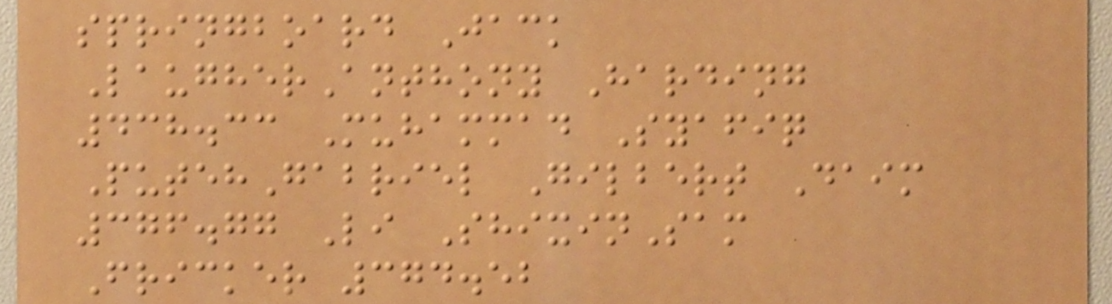springboard Jack
LaugherAnthony Harding
438.33 Muhammad Syafiq
PutehGabriel Gilbert Daim
376.77 Li ShixinSam
Fricker 374.52
